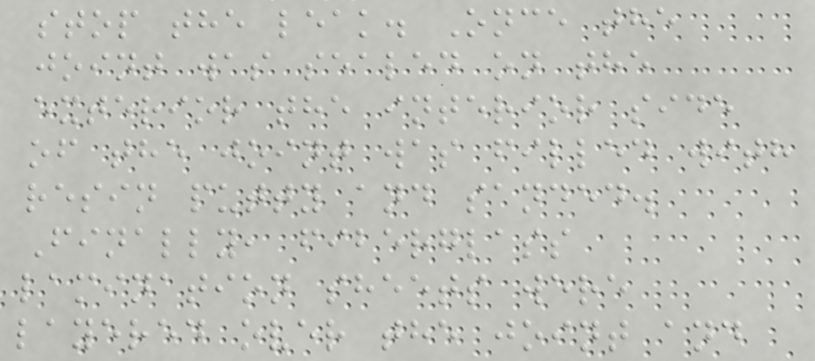stop the leak. Once the
joint was sealed on the
exterior the interior side
of the joint was filled with
resin putty and sanded.
Finally, fiberglass
lamination sheets were
layered over the joint and
